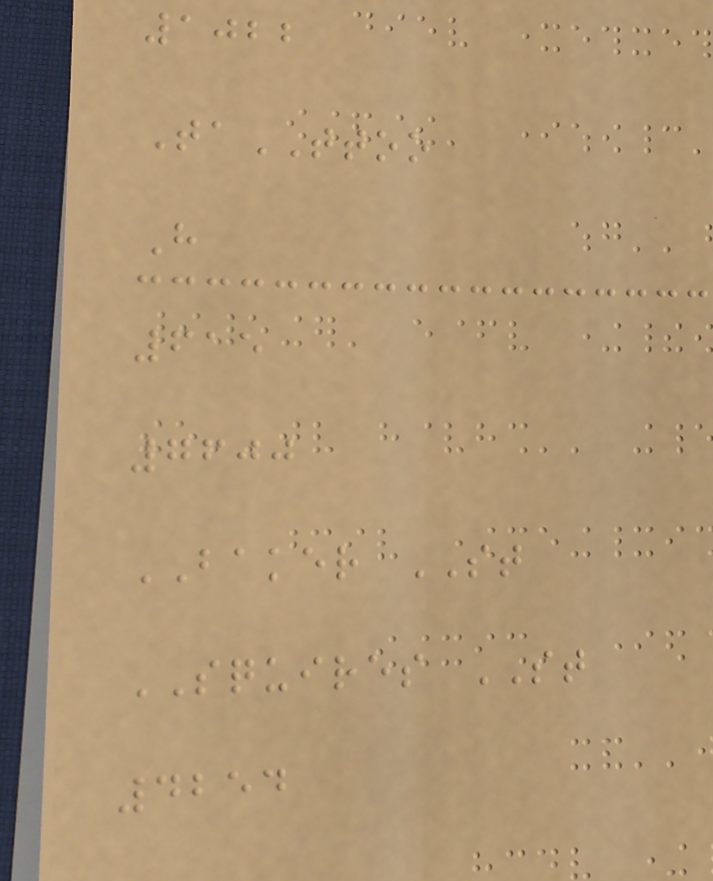1022
TaTTOO
H
615
7600
BAKER ST
SQUIRES ST
4254
